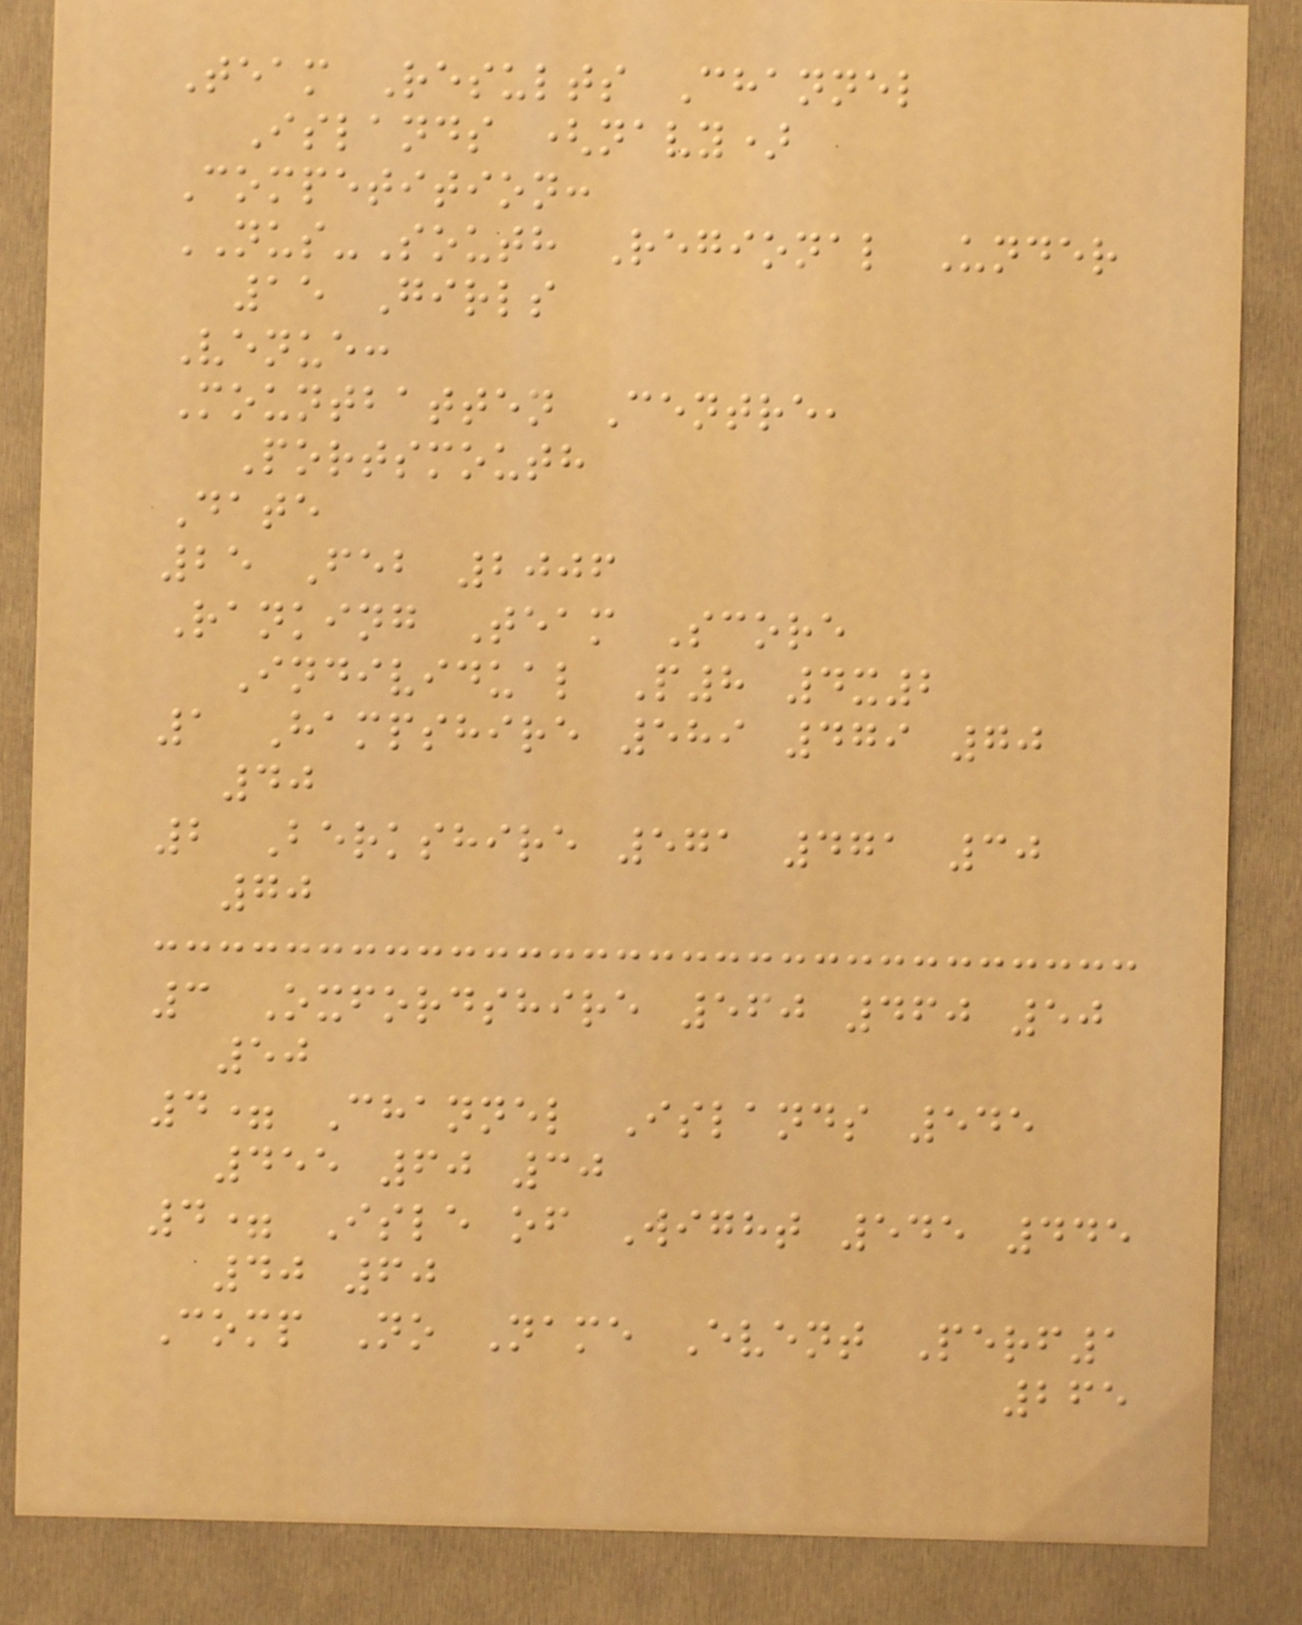Team Results Channel
Islands (navy)
Competition:
NUS-South Regional Under
15 Girls
Venue:
Mountbatten Centre,
Portsmouth
Date
25 Feb 2006
Ranking Team Score
Individual P8 4x2
1 Hampshire 589 479 70
40
2 Berkshire 571 471 30
70
3 Oxfordshire 560 460 50
50
4= Channel Islands 545
455 60 30
4= Isle of Wight 545 445
40 60
Comp No Name Event Perf1
265
